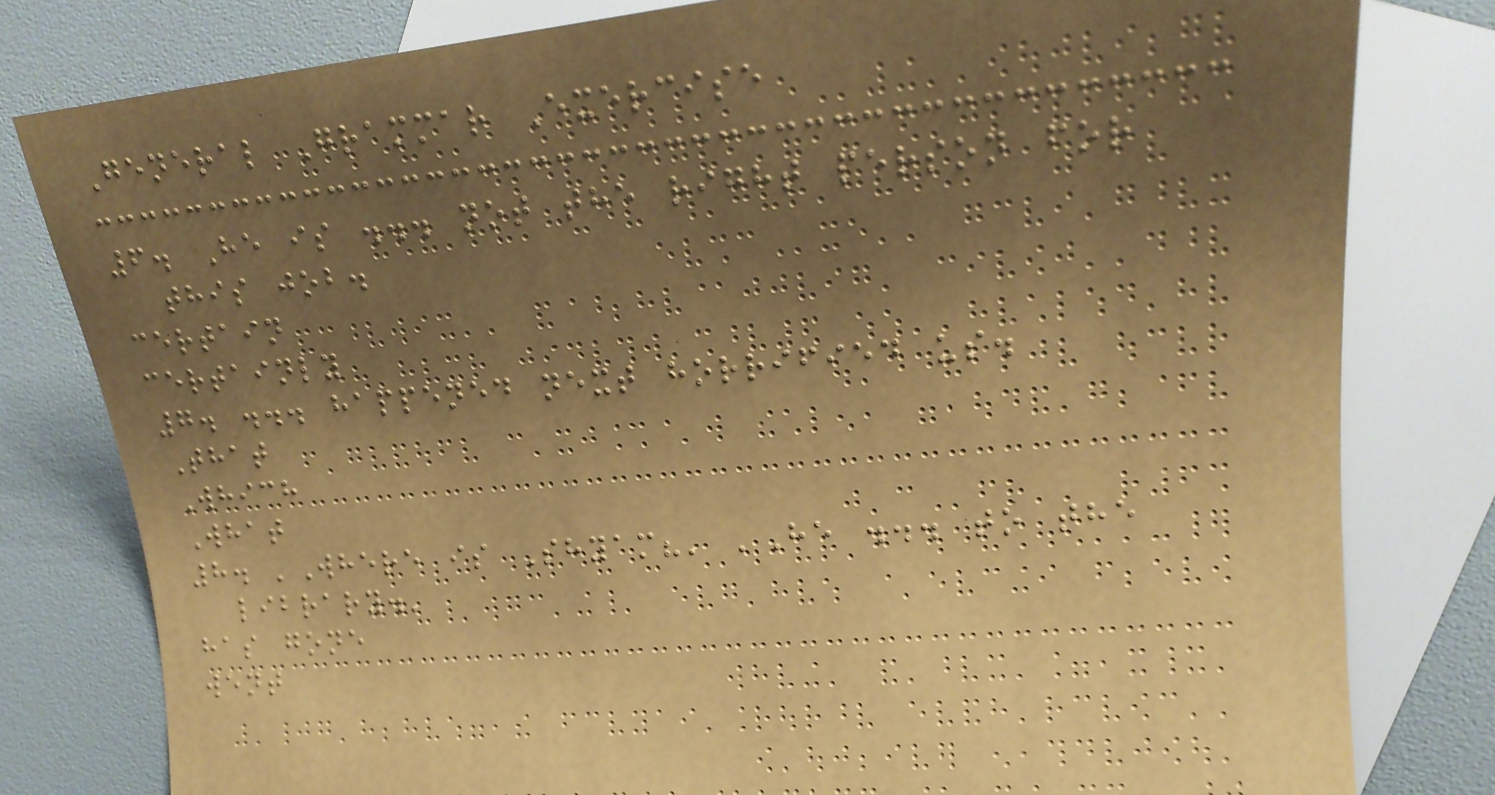General Grammar Exercise
6. He is ... not the right person for
this job.
certain
certainly
7. ... happened next horrified us.
That
Which
What
8. 'Where is Shyam?' 'He ... to the
library.'
has gone
went
